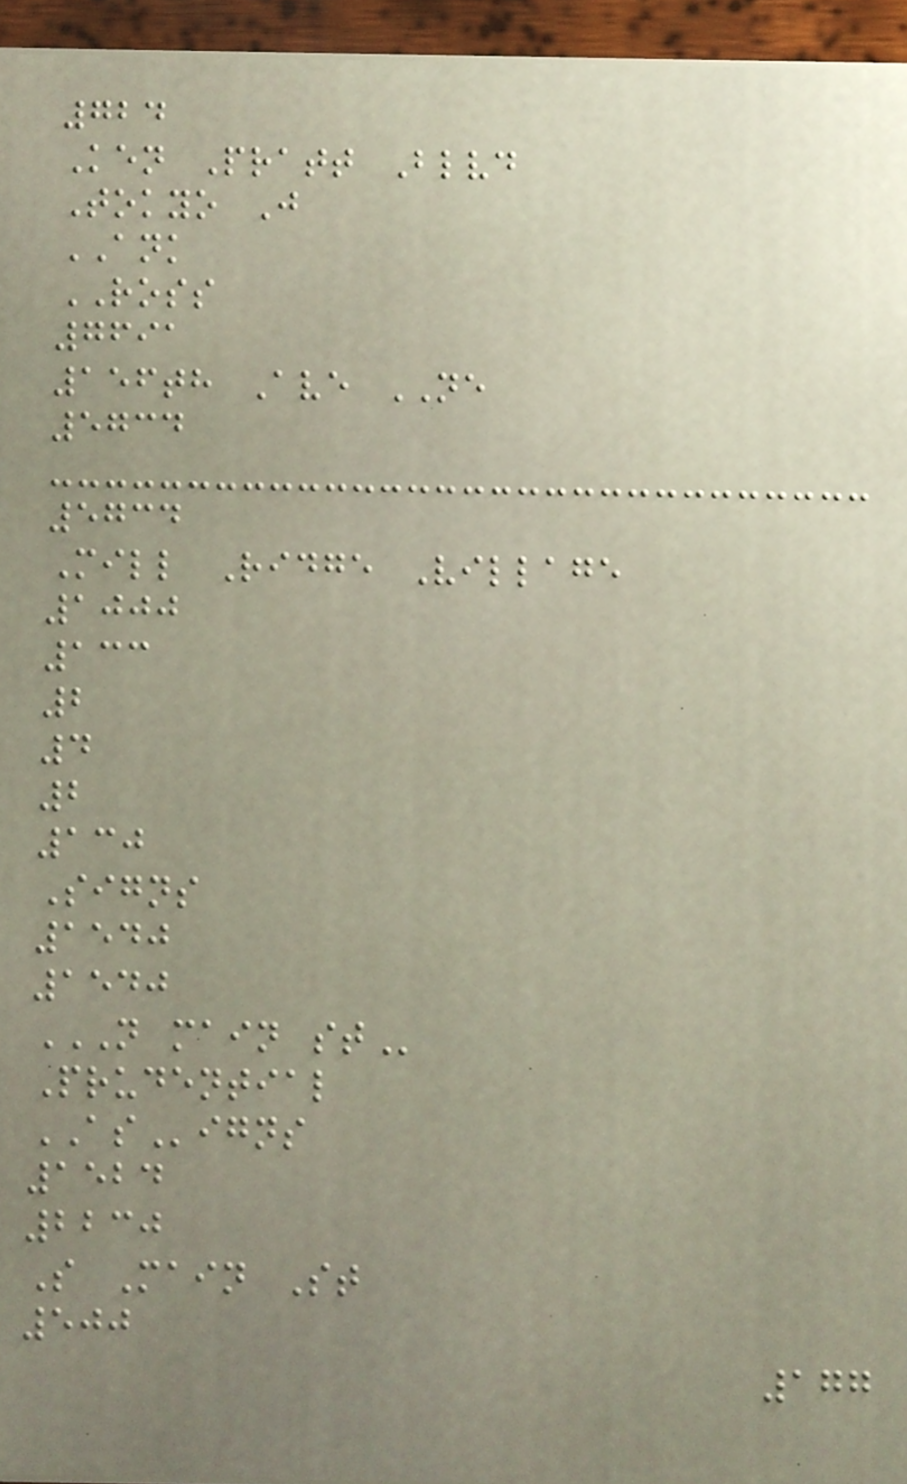724
Ken Pratt Blvd
Tokyo J
ANK
ROSS
7691
156th Ave NE
5734
5734
Mill Ridge Village
1000
133
2
4
2
130
Signs
1540
1540
N MAIN ST
Prudential
ASigns
1524
2230
S Main St
500
177
